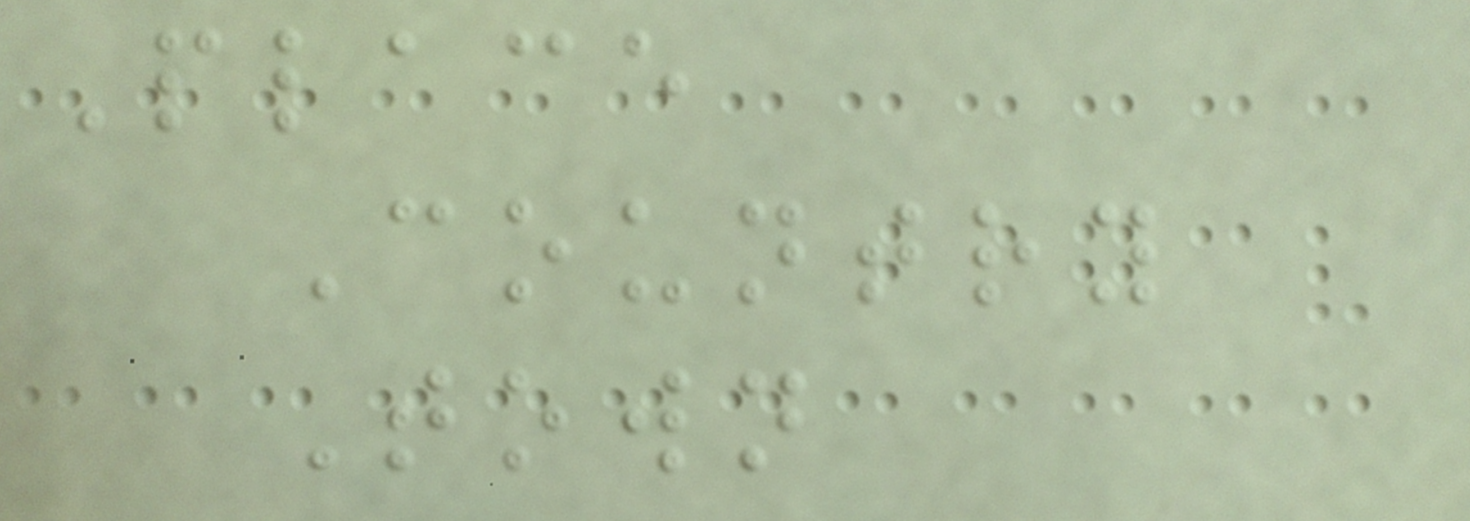Place
Country
Town
